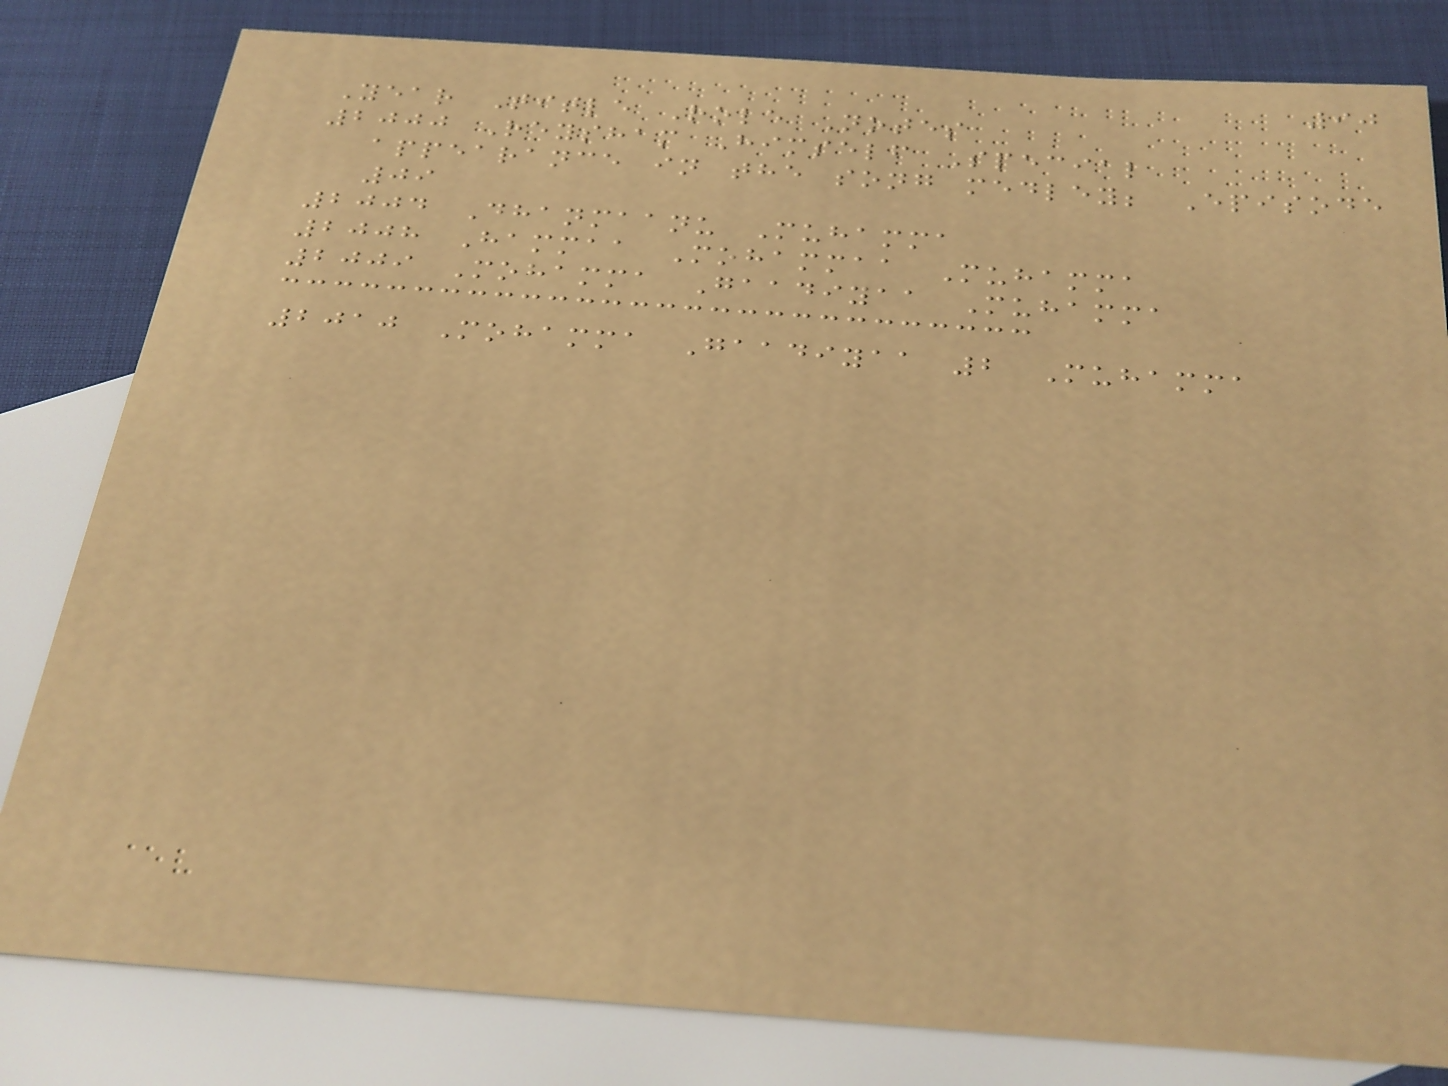90
Year Title Role Notes
2000 Reysham Himself Special
appearance in the song medley; Episode
09
2004 Dhanmaanu Muhamma
2008 Hammaa Mohammaa Muhamma
2009 Mohamma Gaadiyaa Muhamma
2010 Mohamma Gaadiyaa 2 Muhamma
